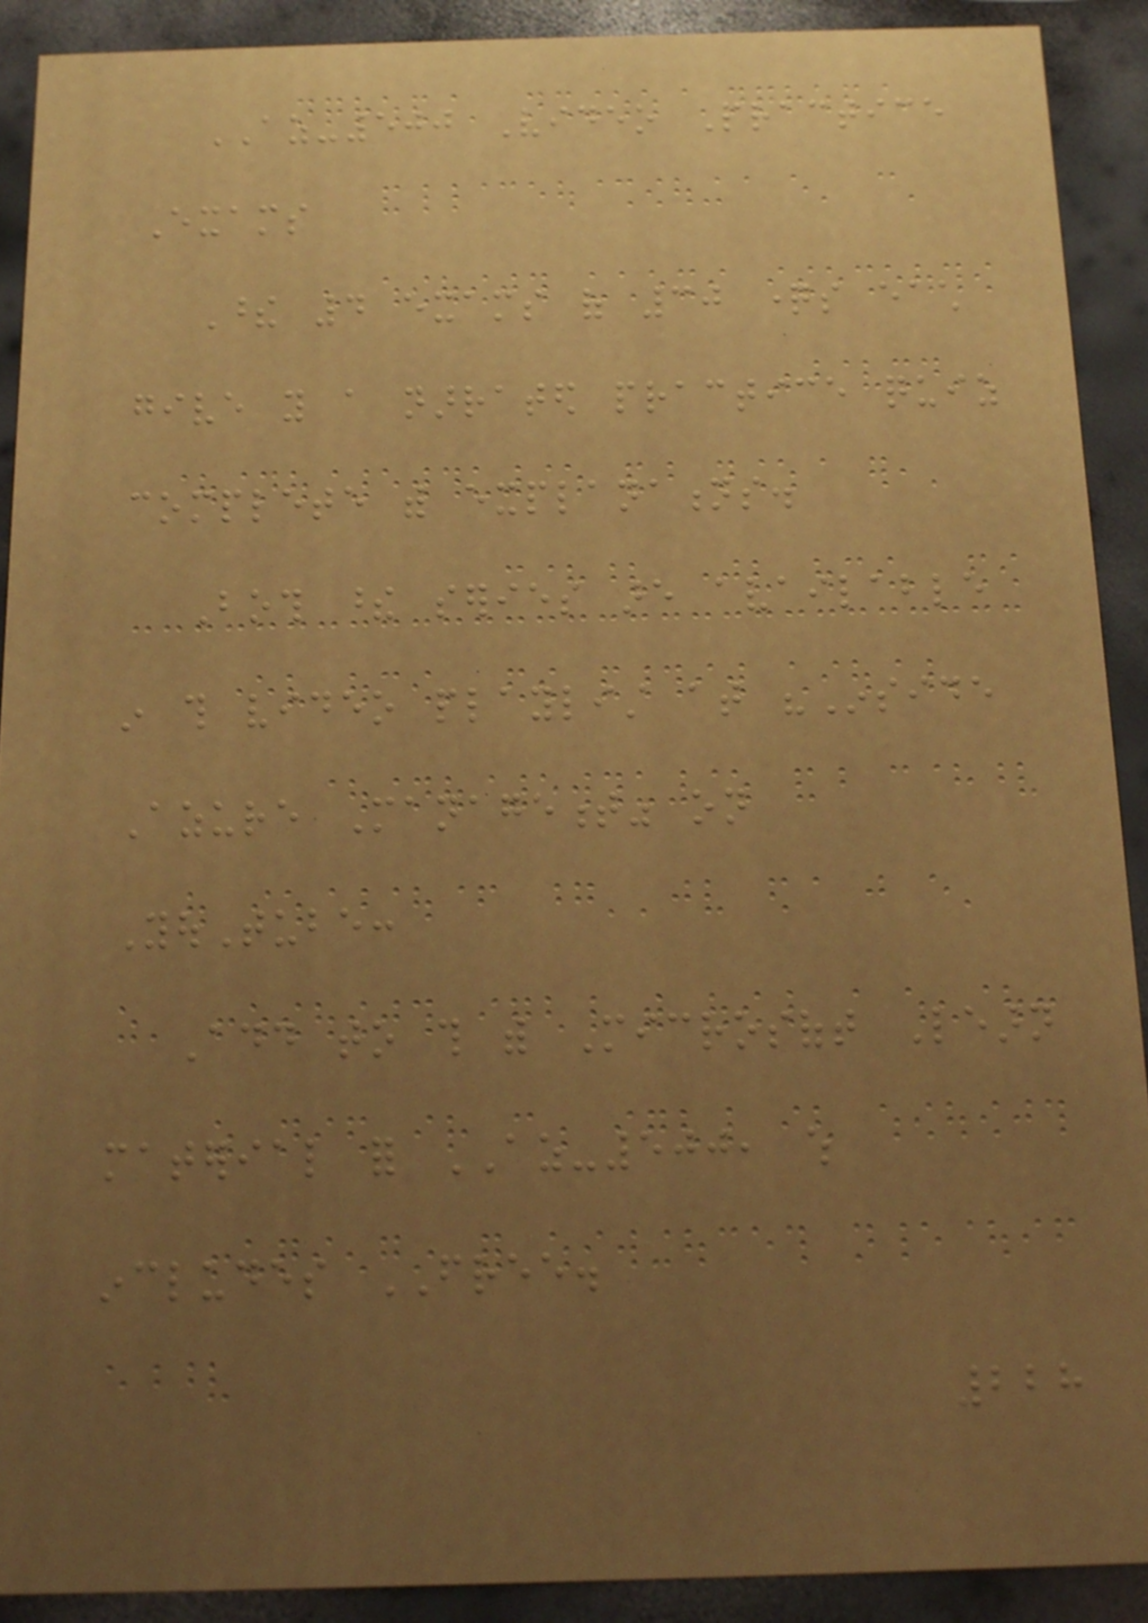AZ-500 Video Practice
Exams
These 4 exams of 30 questions each
give you a narrated practice quiz
complete with explanations.
Both these series are available
in this video playlist at "Inside
Azure Management" on
YouTube:
Add to this with Microsoft Learn
material for AZ-500, which
includes FREE.
228
